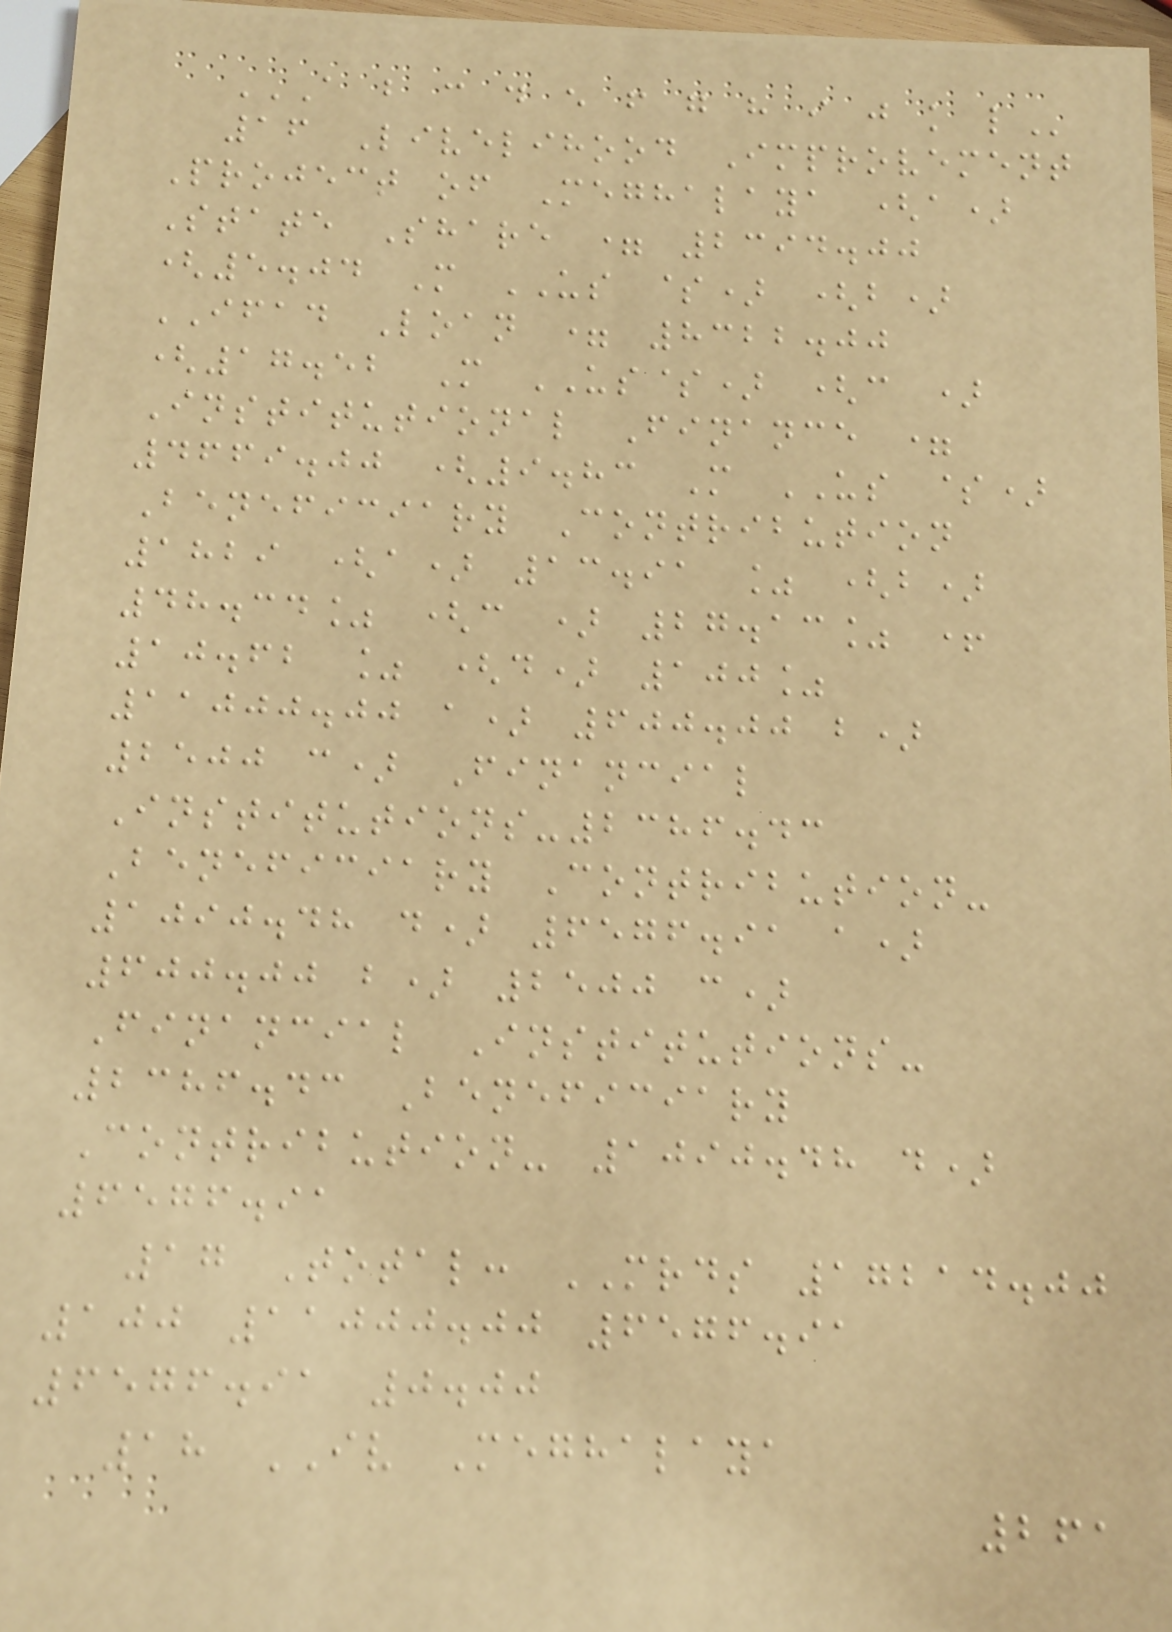A B C D E F G H I J K L
16 Livelihood Improvement
Project of Meghalaya (a)
State Share = 2394.00
(5.04 M US $) (b)
IFAD Loan = 8322.00
(17.52 M US$) (c )
Institutional Finance =
4669.00 (9.83 M US $)
Beneficiary Contribution
1829 (a) 13.91 % (b)
48.34% (c ) 27.13% +
10.62 % (d) 100%
11000.00 a) 600.00 b)
2500 c) Financial
Institutions-2386.43
Beneficiary Contribution-
1090.48 d) 6576.91 a)
600.00 b) 2500 c)
Financial Institutions-
2386.43 Beneficiary
Contribution- 1090.48 d)
6576.91
17 Total: MRDS 17214.00
100 11000.00 6576.91
6576.91 0.00
18 IV Meghalaya
261
